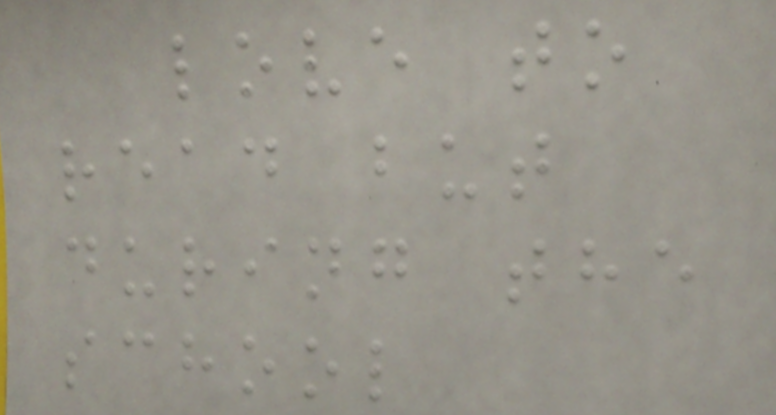love to
read but
during the
school
